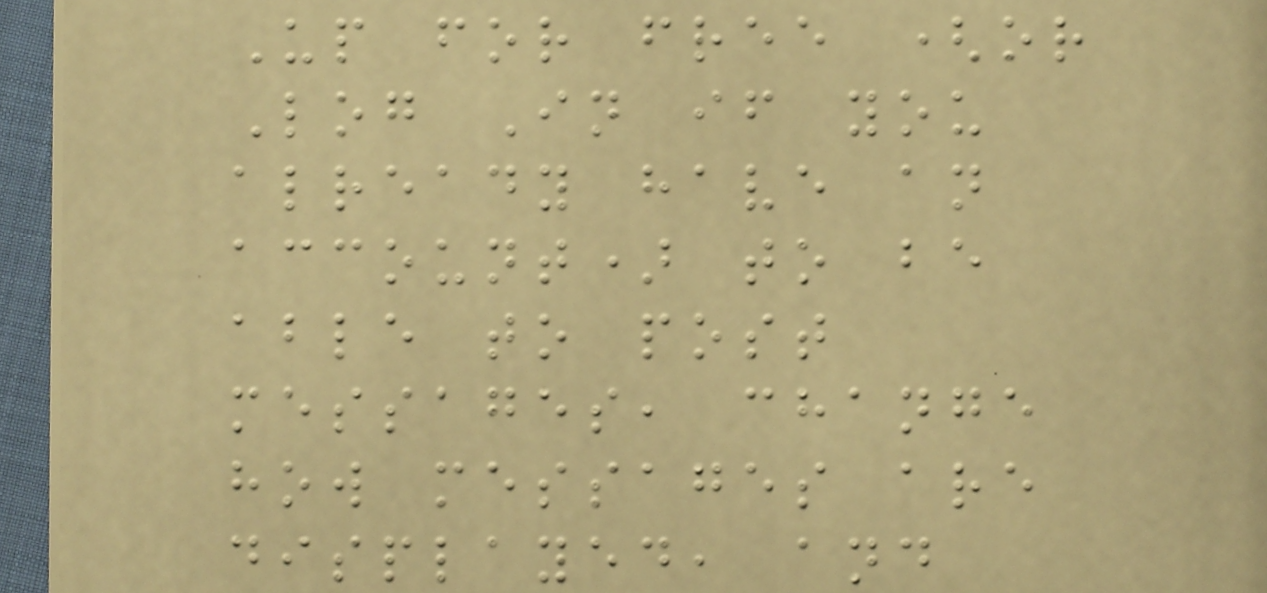Up for free (or
Log In if you
already have an
account) to be
able to post
messages, change
how messages are
displayed, and
